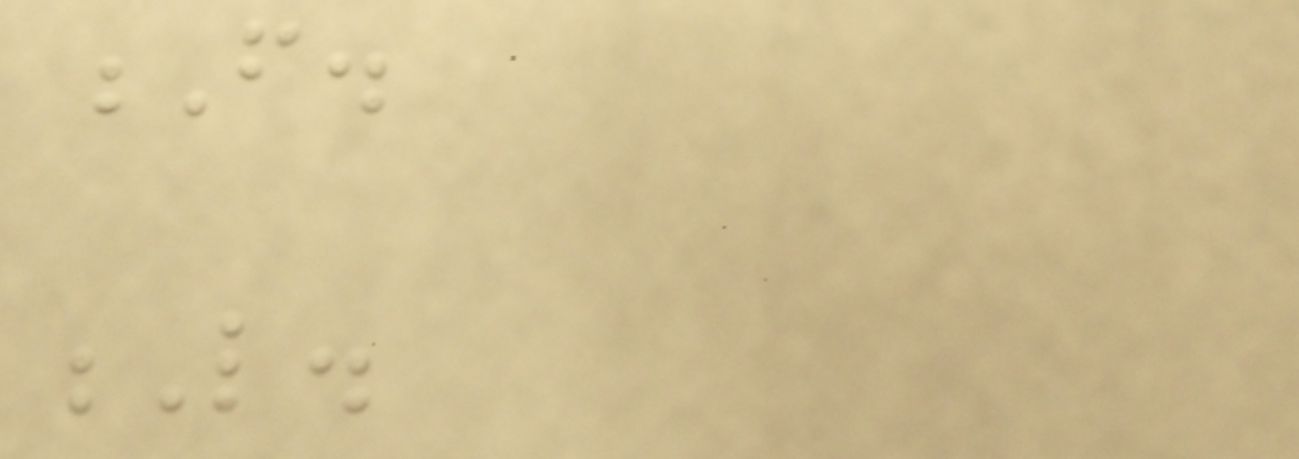F.
L.
